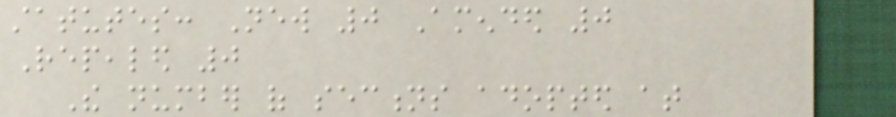statutes: New 0 Amended 0
Repealed 0
The number of sections adopted at
